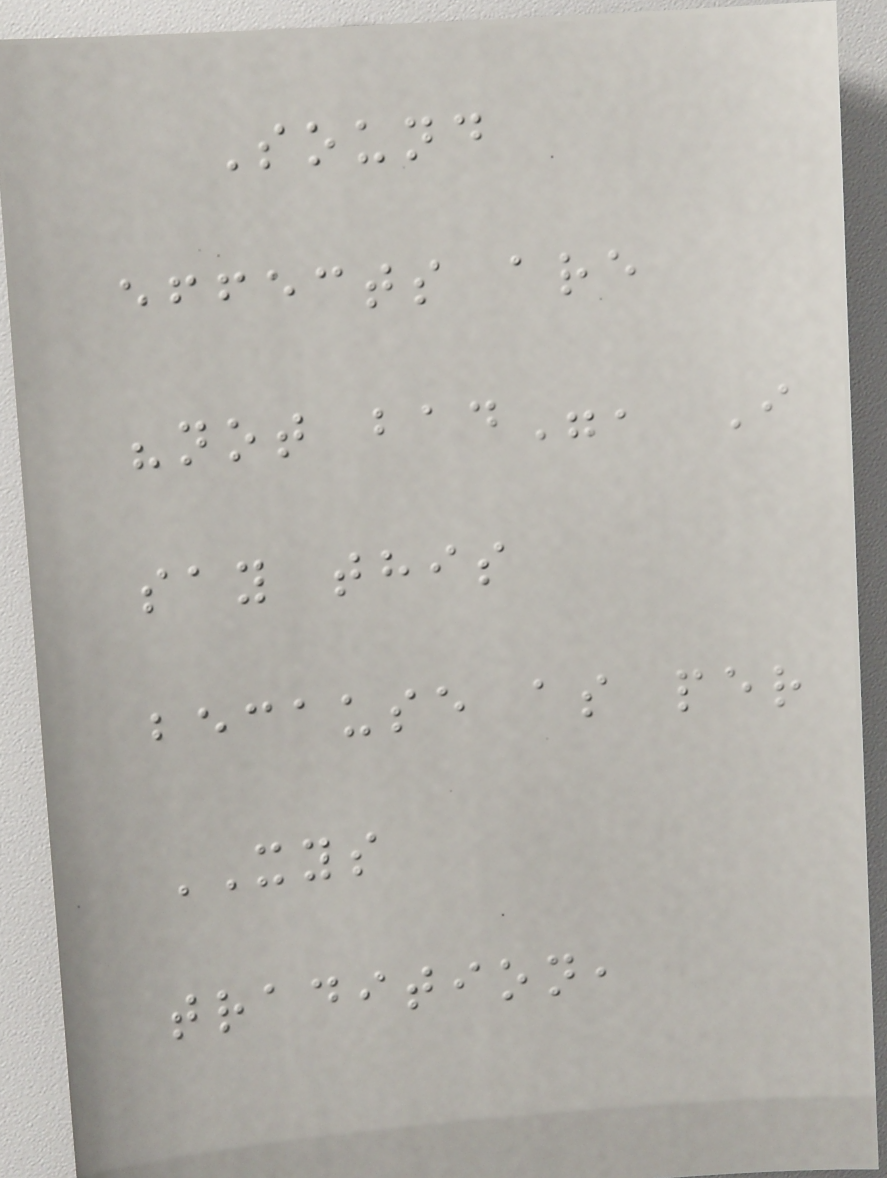Sound
effects are
"not bad", I
say this
because as per
XYS
tradition,
